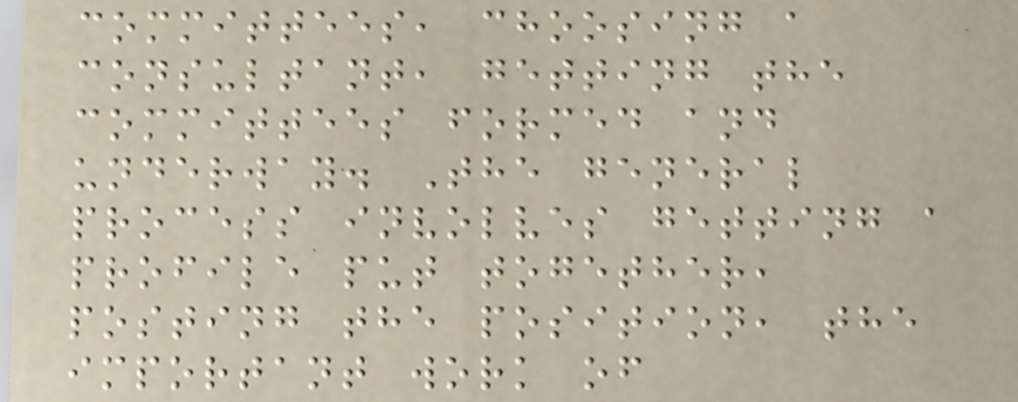committees, choosing a
consultant, getting the
committees formed and
underway. The general
process involves getting a
profile put together,
posting the position, the
important work of
